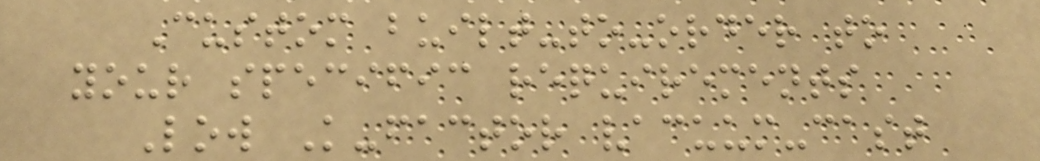Custom built-to-order to
your specific requirements
Low K-factor vacuum-cast
